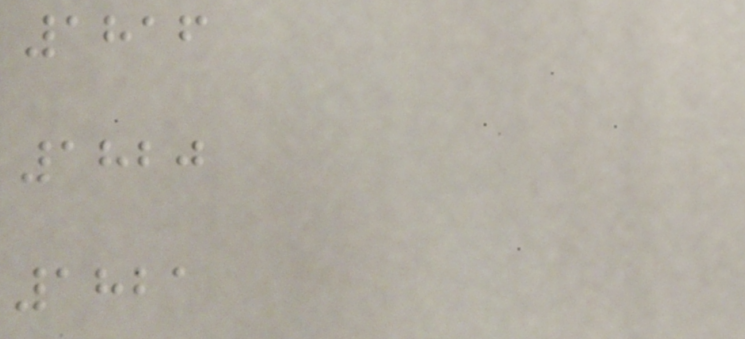1816
1820
1821
